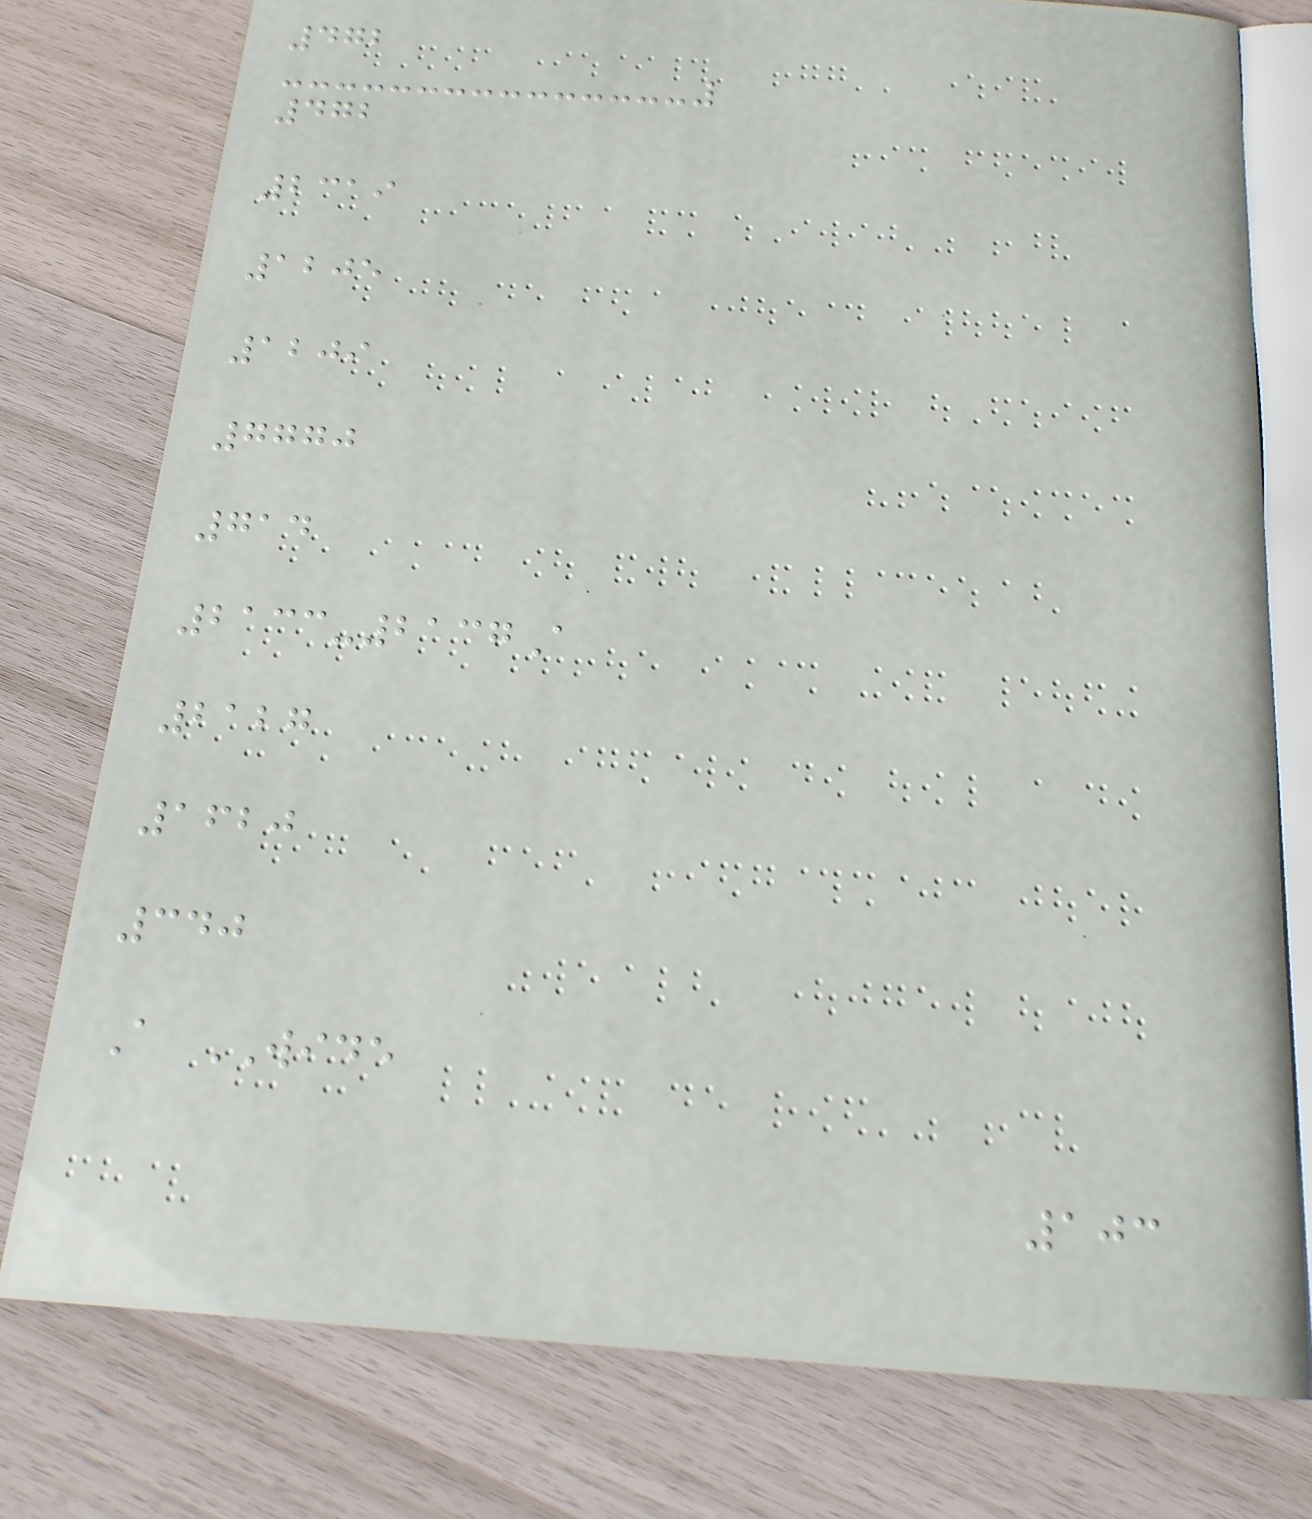472
472
2319
1205
1209
7770
714
2133-2137A
2127
1620
340
A WIDE
103
